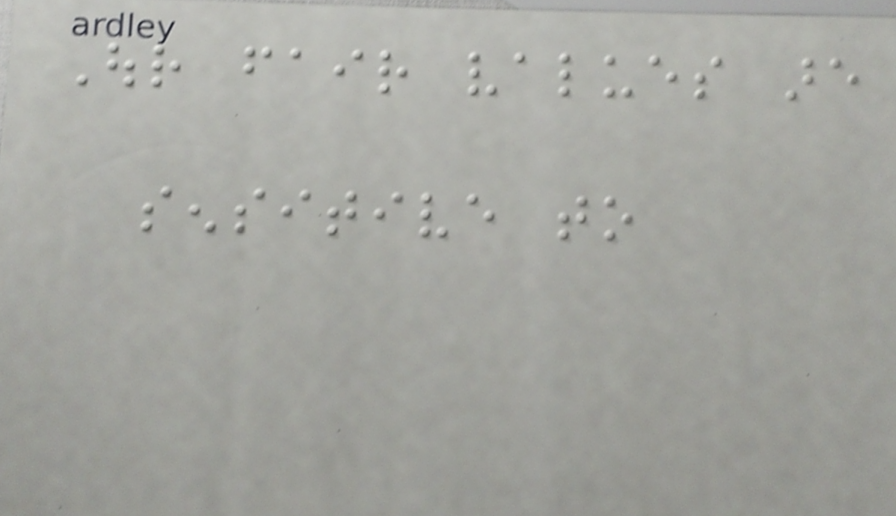Our fair values are
sensitive to
